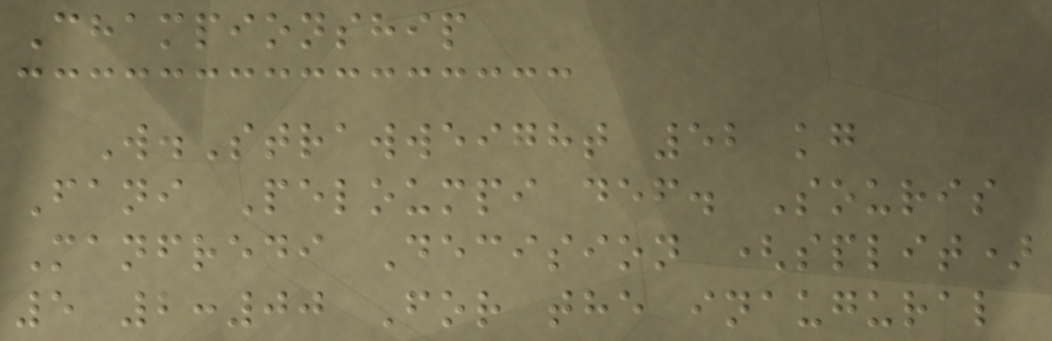Championship
W.Strawweight 52 kg
Fani Peloumpi def. Souris
Manfredi Decision (split)
5 2:00 For the inaugural
